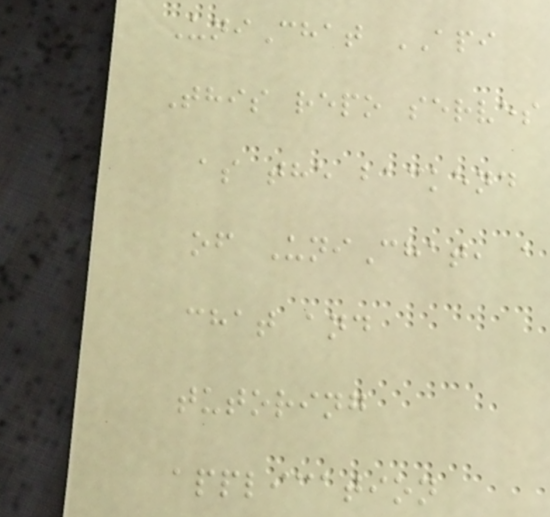UniChat API
This repo serves
as the backend
of UniChat, a
chat and
tutoring
application
